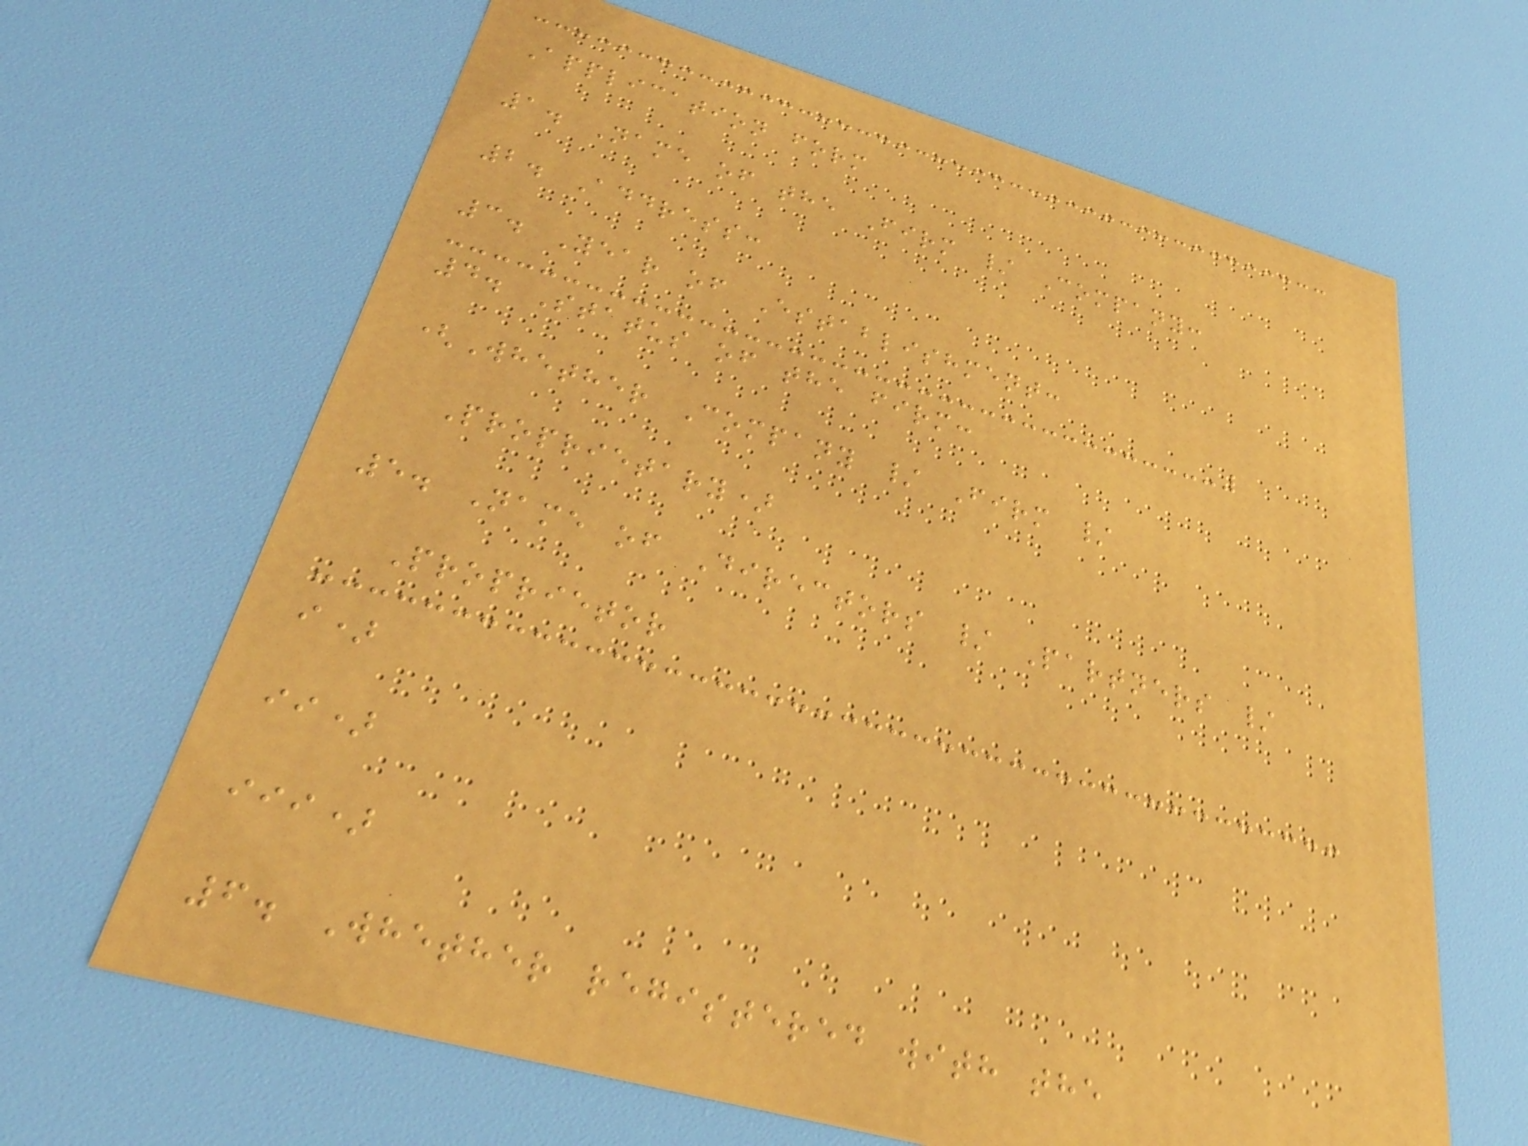Application form
1. Name of the Firm / Company:
2. Address:
3. Year of Establishment:
4. Status of the firm:
(Whether Company / Firm /
Proprietary)
5. Name of Directors / Partners /
Proprietor
i)
ii)
iii)
6. Whether registered with the
